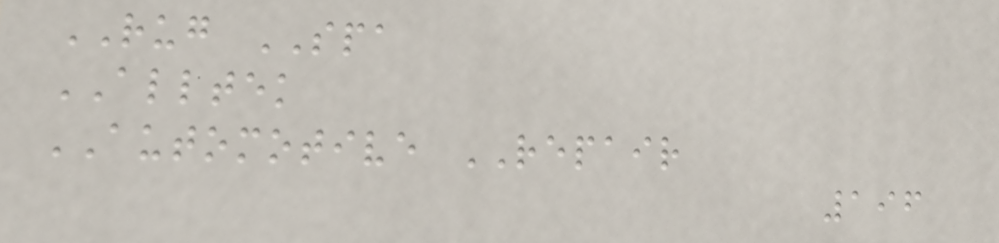RUG SPA
ALLTEK
AUTOMOTIVE REPAIR
196
